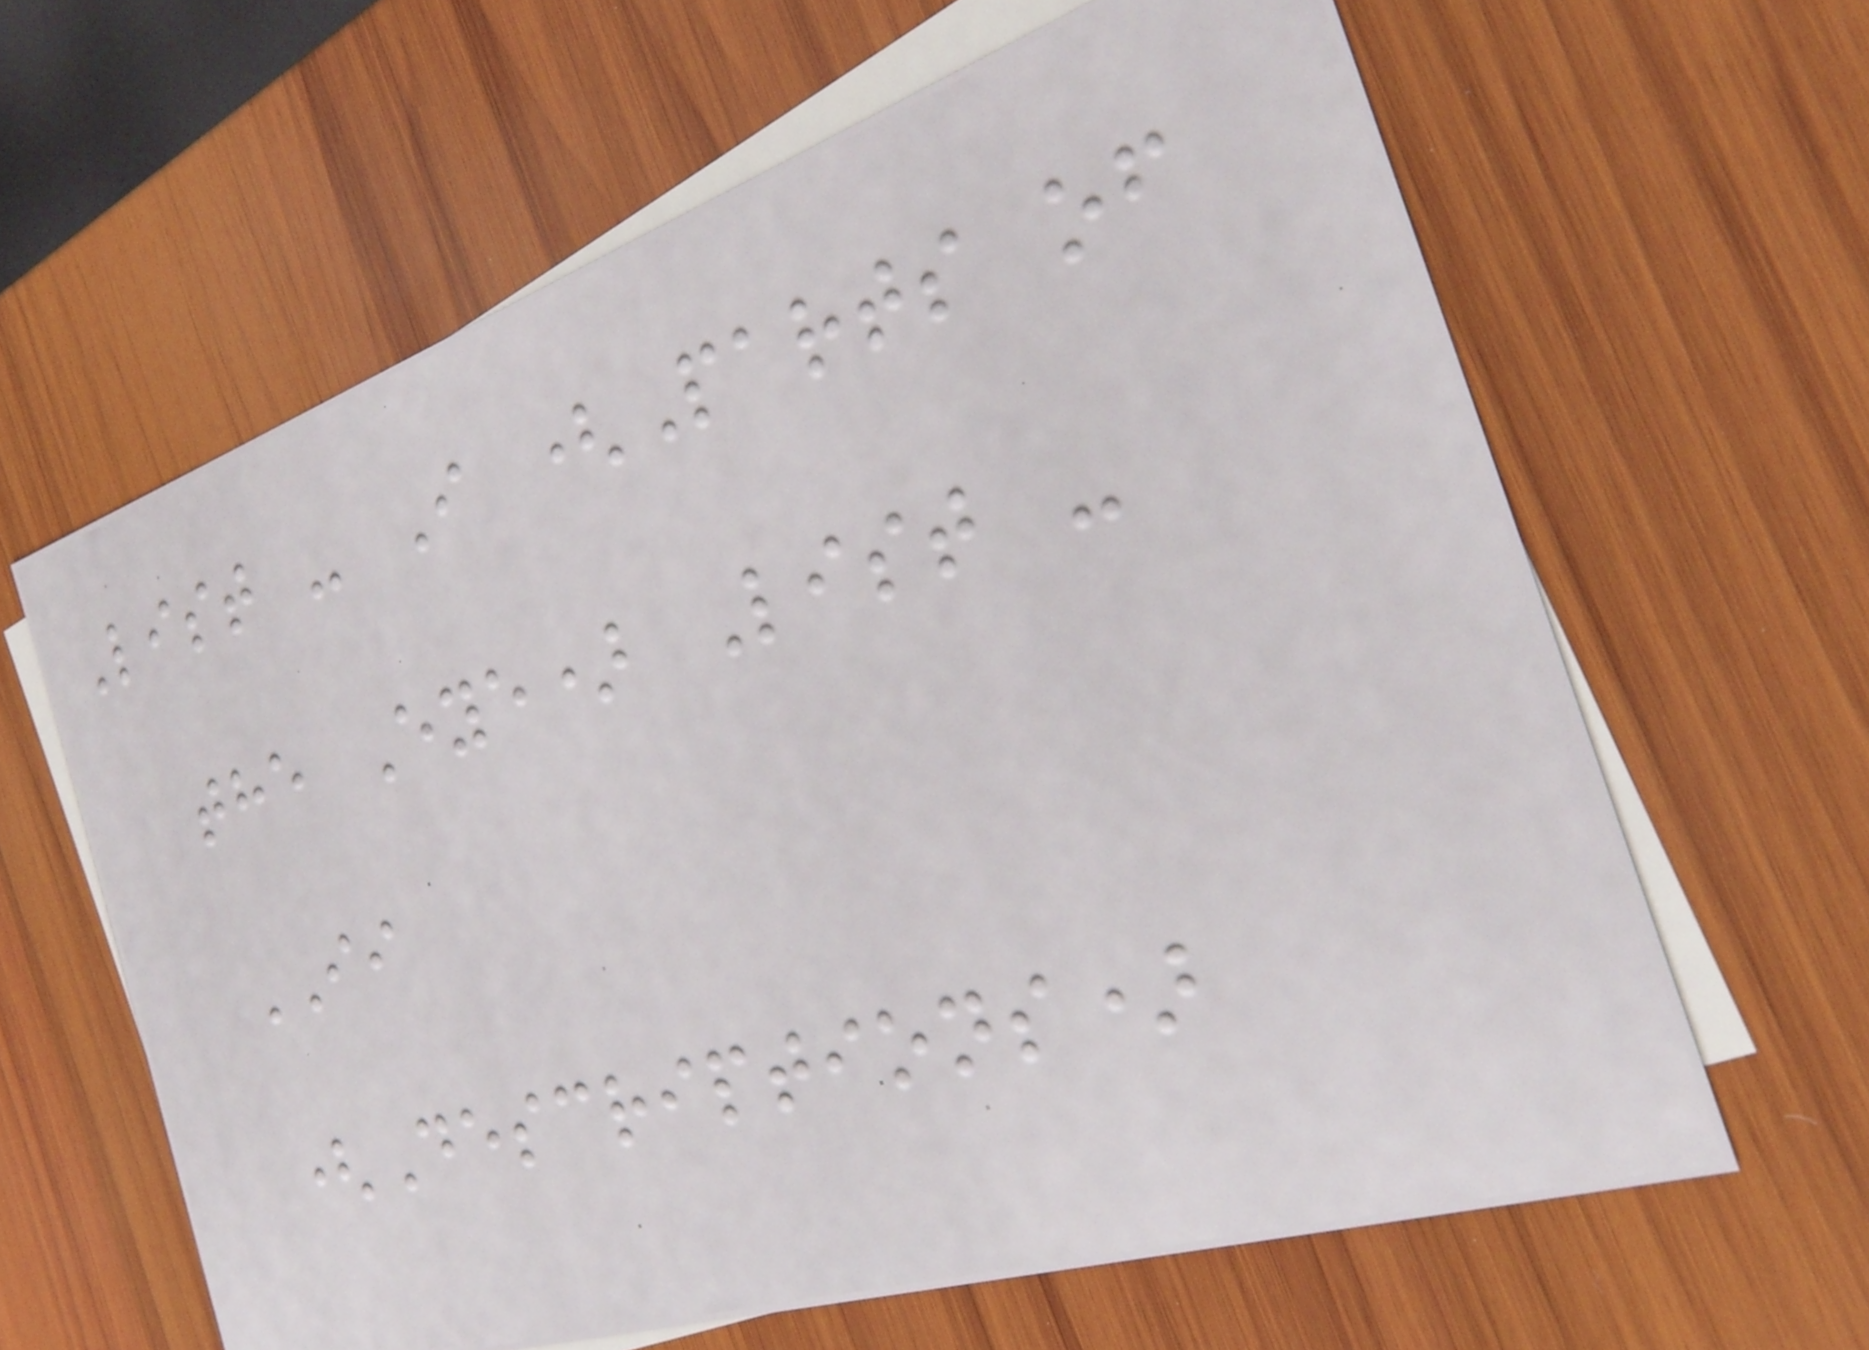List - I (Parts of
the Eye) List -
II
(Descriptions)
